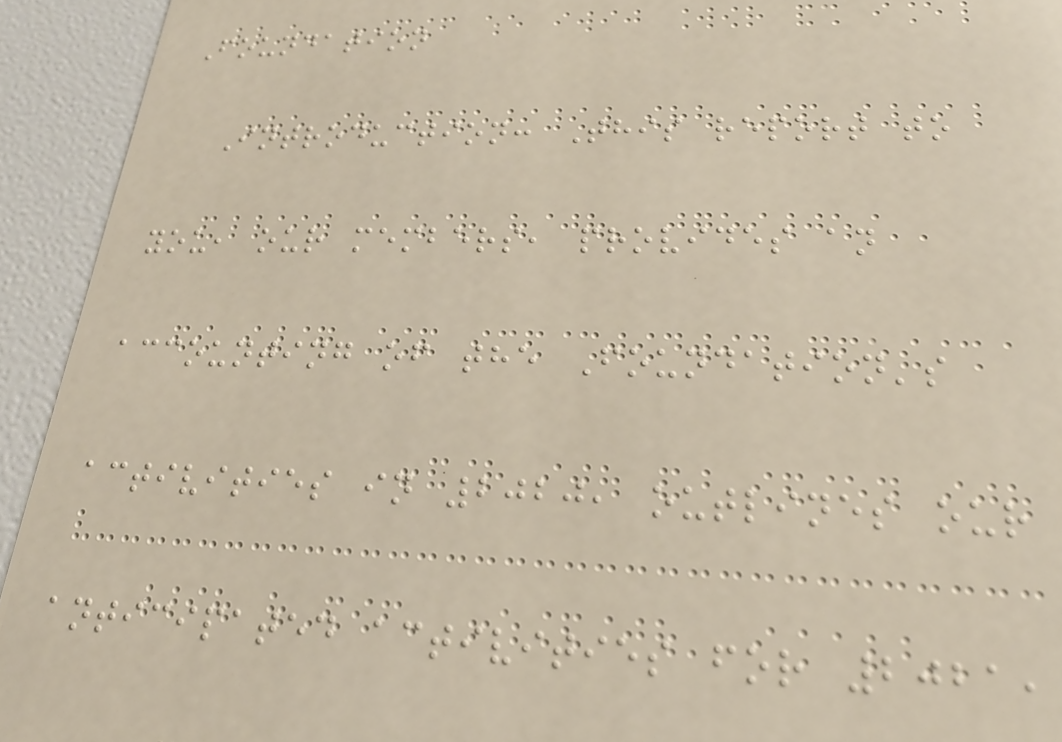Foundation
Introduction: This report to
you, our members, provides an
accounting of the Foundation's
activities in 2020, outlines our
anticipated activities for 2021,
